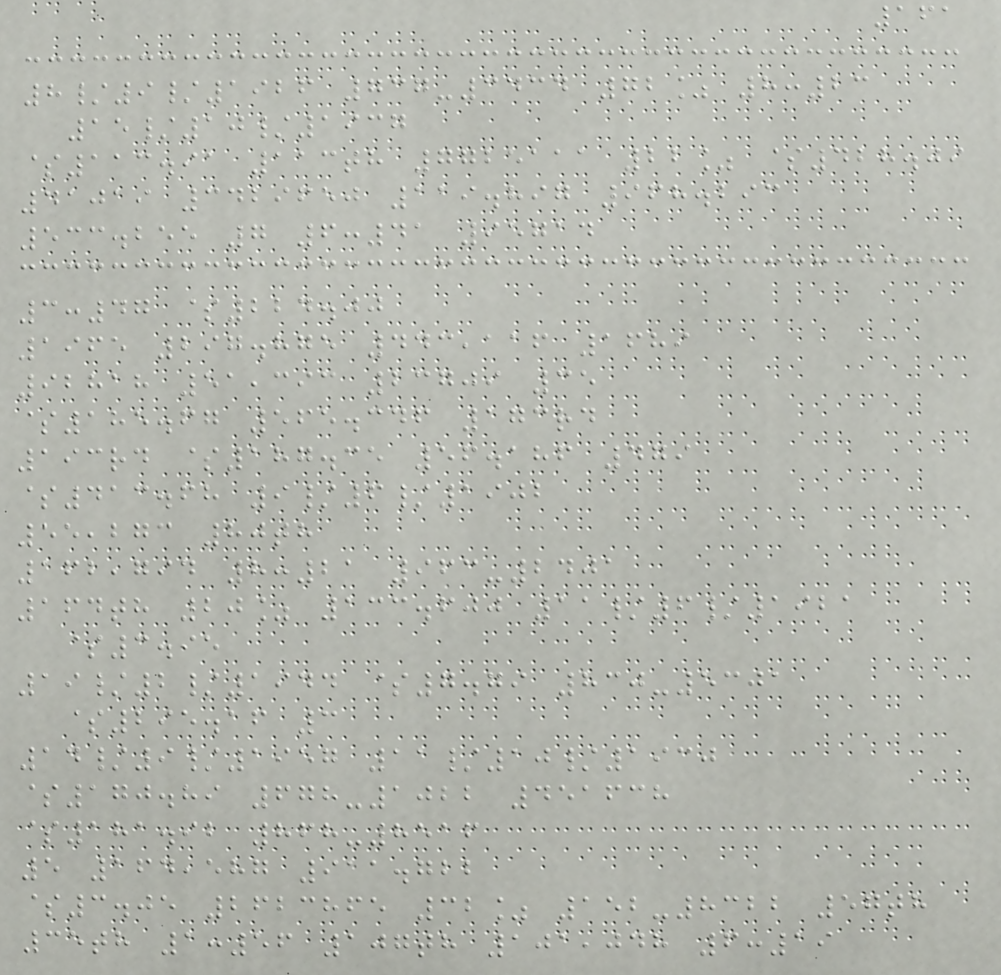161
8/9/1926 737-3434 72% 8:23
15/10/1937
$113.91 113th 7725111 22% $428.09
41019 3429650 119.897 968.293
533.255 7 6:41 95714
3:47 $224.00
1965 297.875 443,116 1689
92818 51,393 23709 35
$185.67 565.346 173rd
193rd $187.35 56.186 479
$413.68 9/6/1902
55,273 80th
162,794 8:21 963-2401
164th 20% 133.600 11/6/1921
$3.95
19/2/1944 $7.79 830-5301
$295.16 3
14/9/1957 11/10/1930
$170.89 678-1022 451638
$181.92 868-8516
5 164,587 911.722
$3.05 2623865 32% 152-8322 57th
35th 1:56 107th 101,048 6:19
